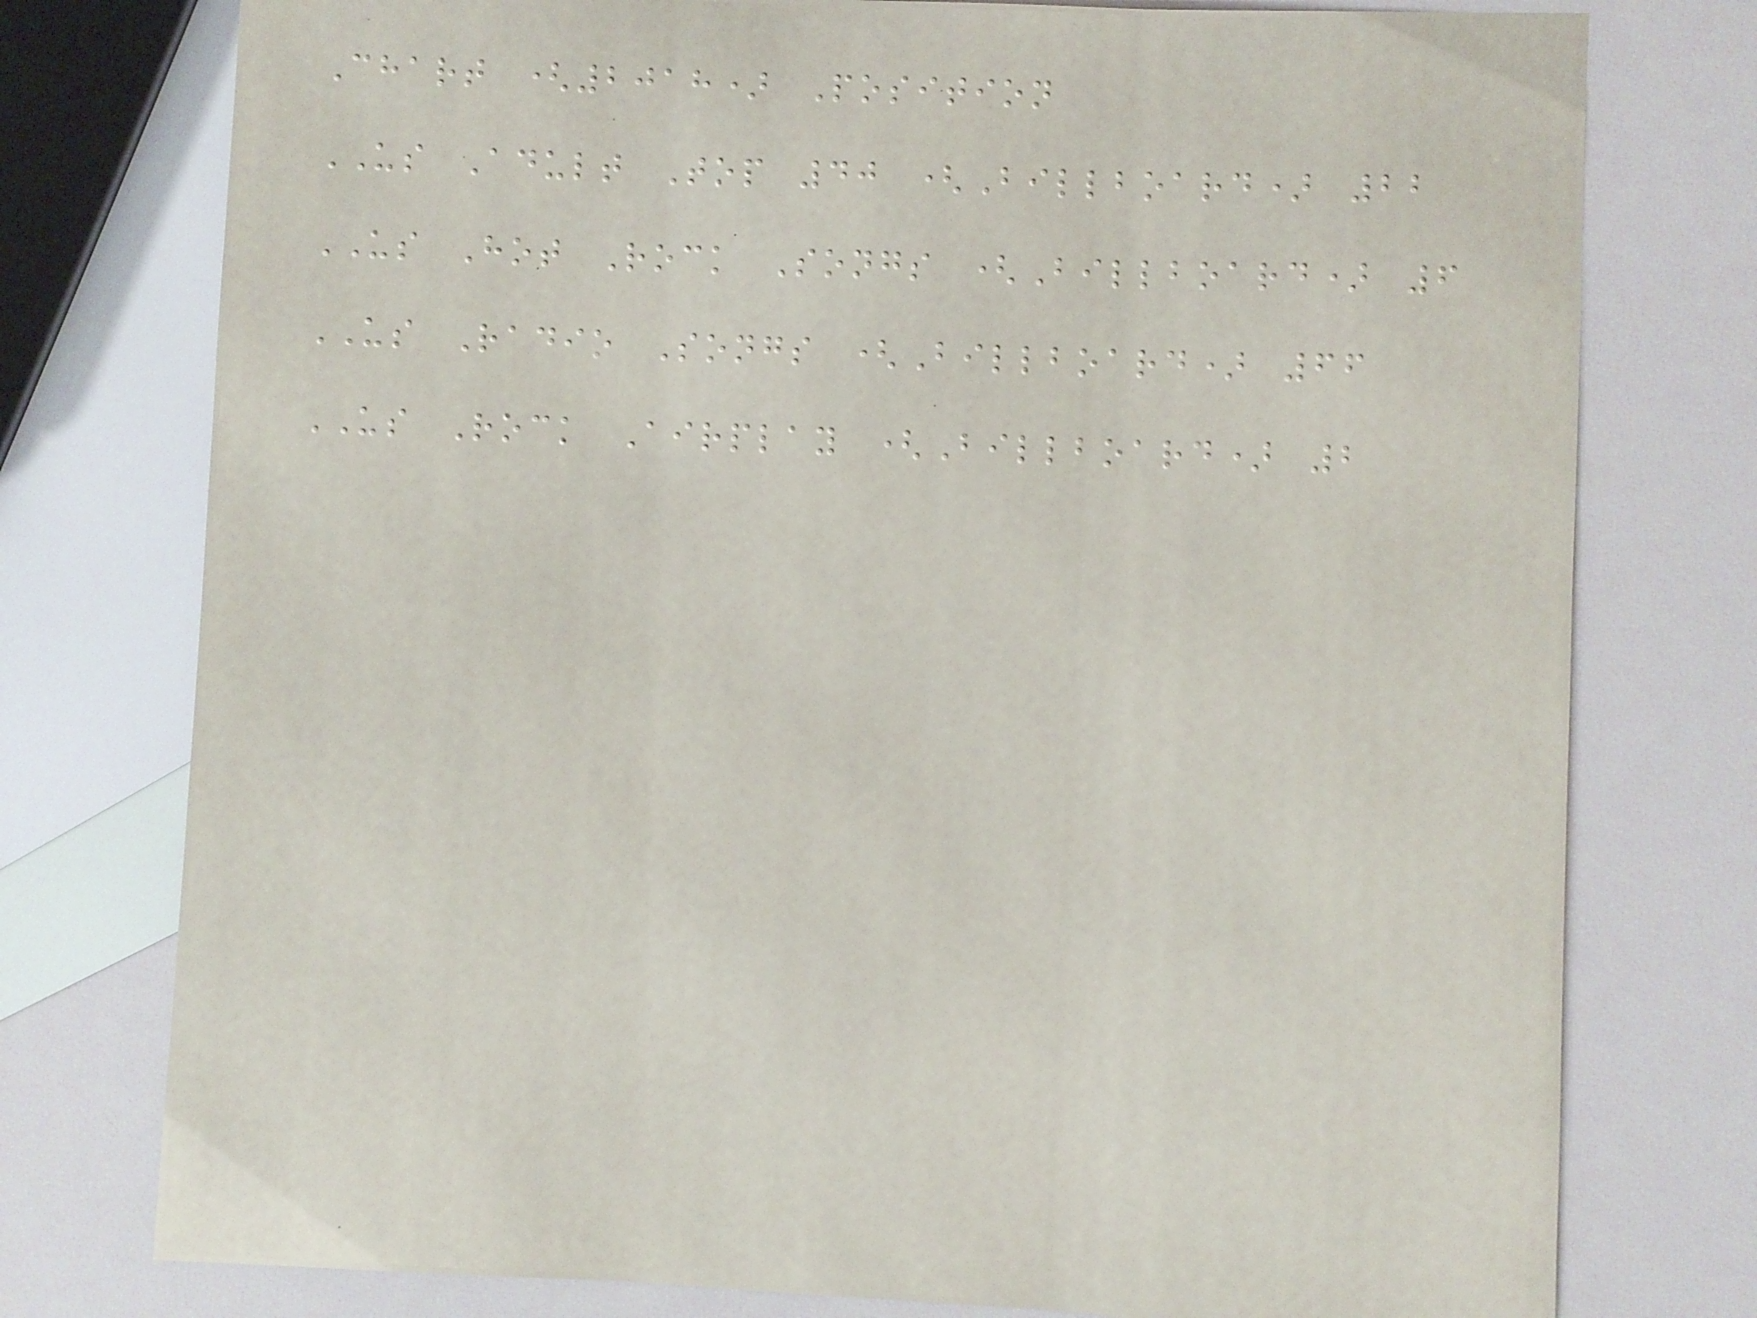Chart (2018) Position
US Adult Top 40 (Billboard) 22
US Hot Rock Songs (Billboard) 6
US Radio Songs (Billboard) 66
US Rock Airplay (Billboard) 2
